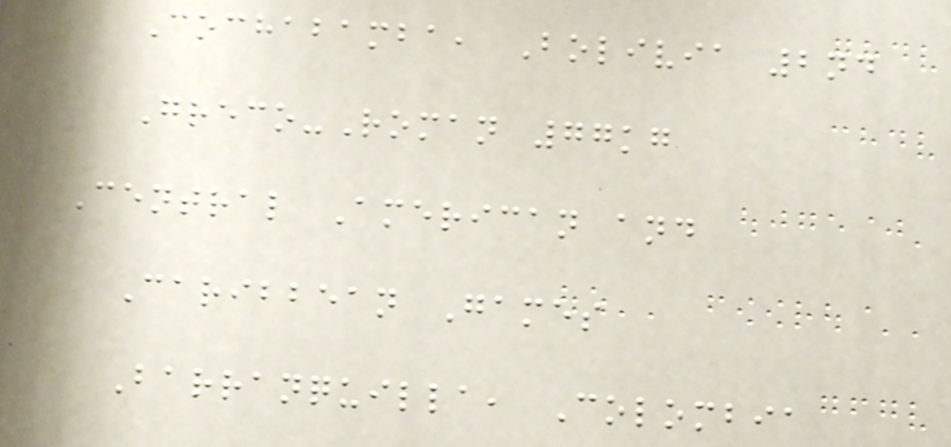Cochabamba, Bolivia 2nd
Greco-Roman 77kg
Central American and
Caribbean Games
Barranquilla, Colombia
